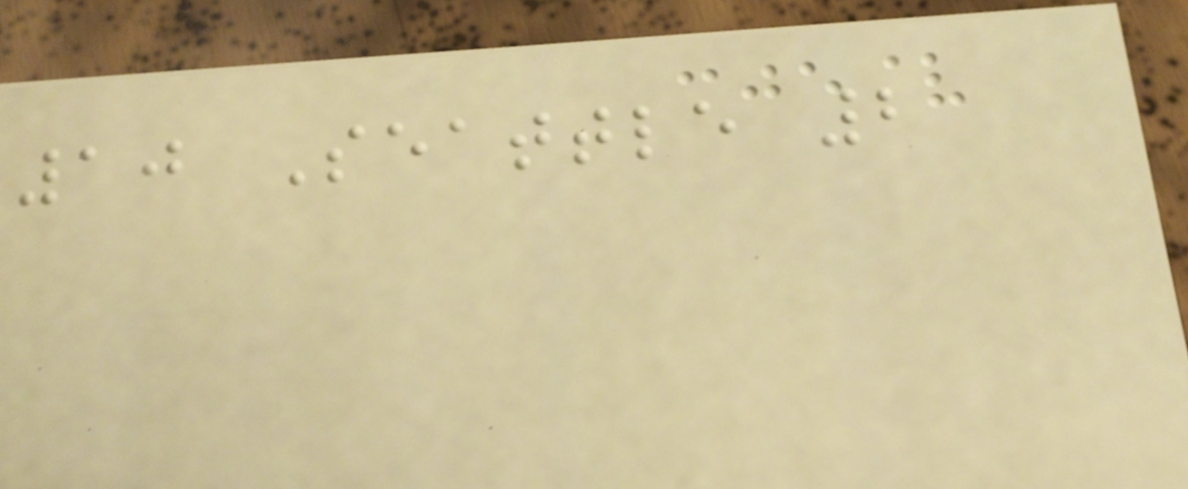10 Seattle 2
